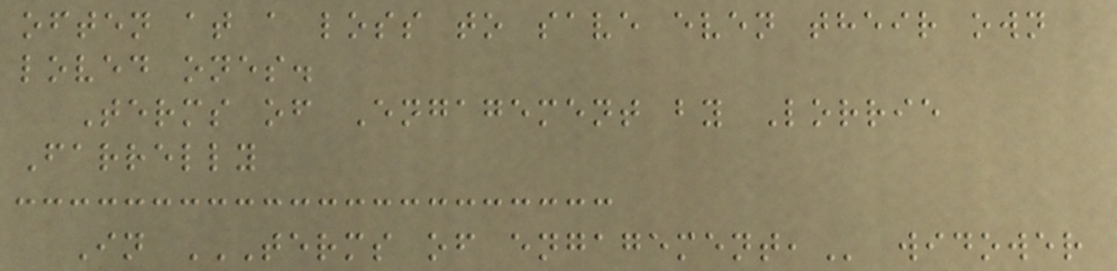often at a loss to save even their own
loved ones.
Terms of Engagement by Lorrie
Farrelly
In TERMS OF ENGAGEMENT, widower
